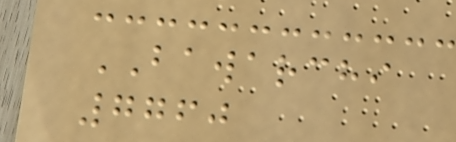BAWARCHI
7760
